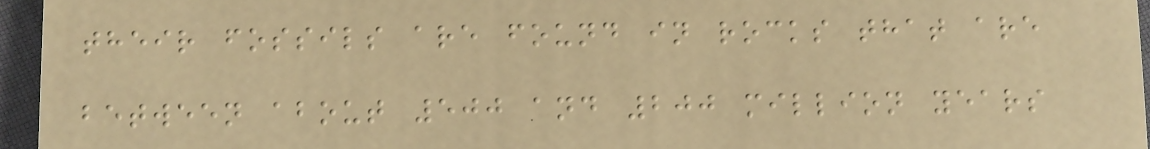their fossils are found in rocks that are
between about 500 and 200 million years
